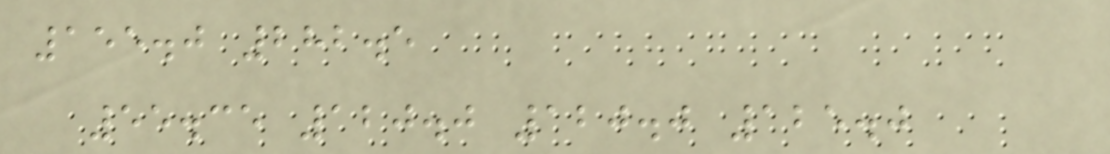155.0 282.5
55.35 120.0 120.0 125.0
